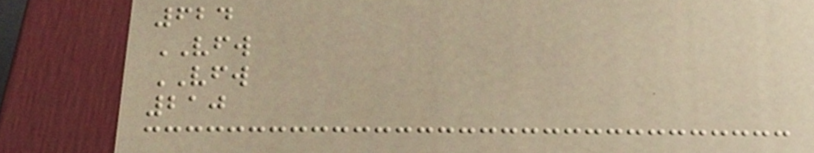624
VFW
VFW
210
